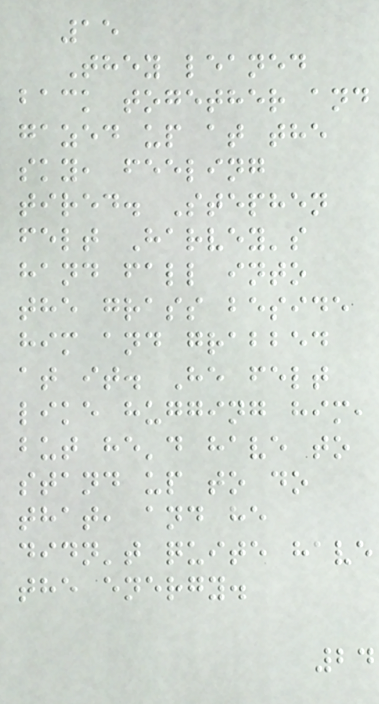15
They leaned
back together and
gazed up at the
sky, feeling
tired. Stephen
felt Harvey's
hand fall into
the grass beside
him and grabbed
at it. He felt
like hugging him,
but he'd have to
stand up to do
that, and he
didn't quite have
the energy.
24
